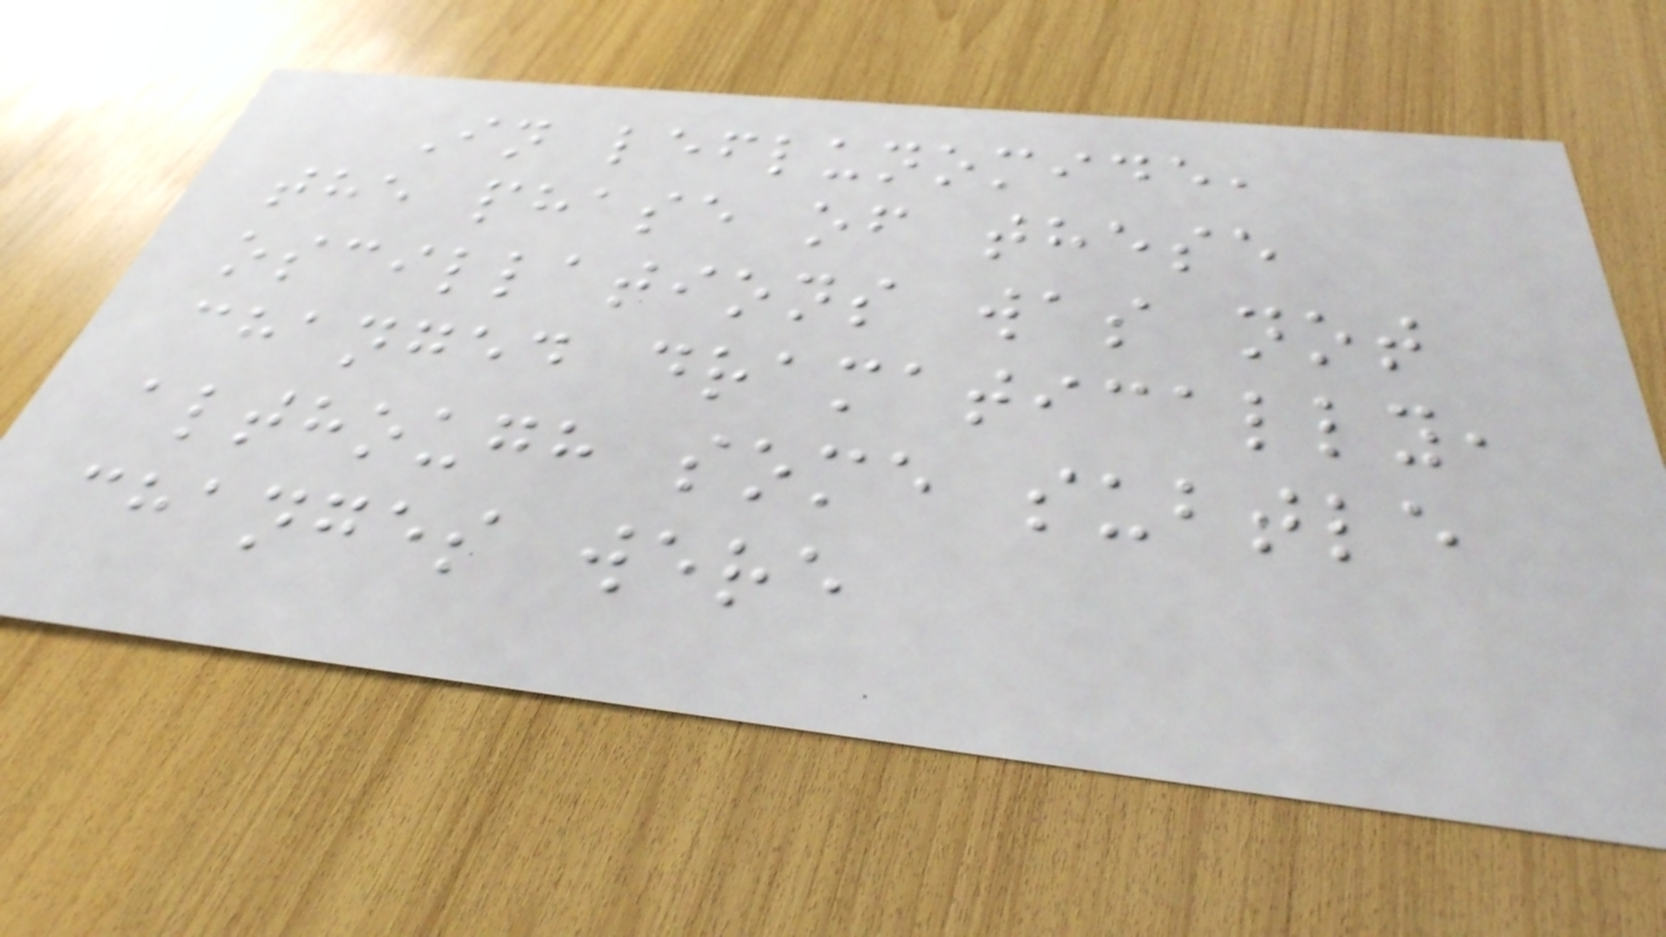In leflunomide,
the phase of these
oscillations was not
changed dramatically,
although some subtle
changes were
